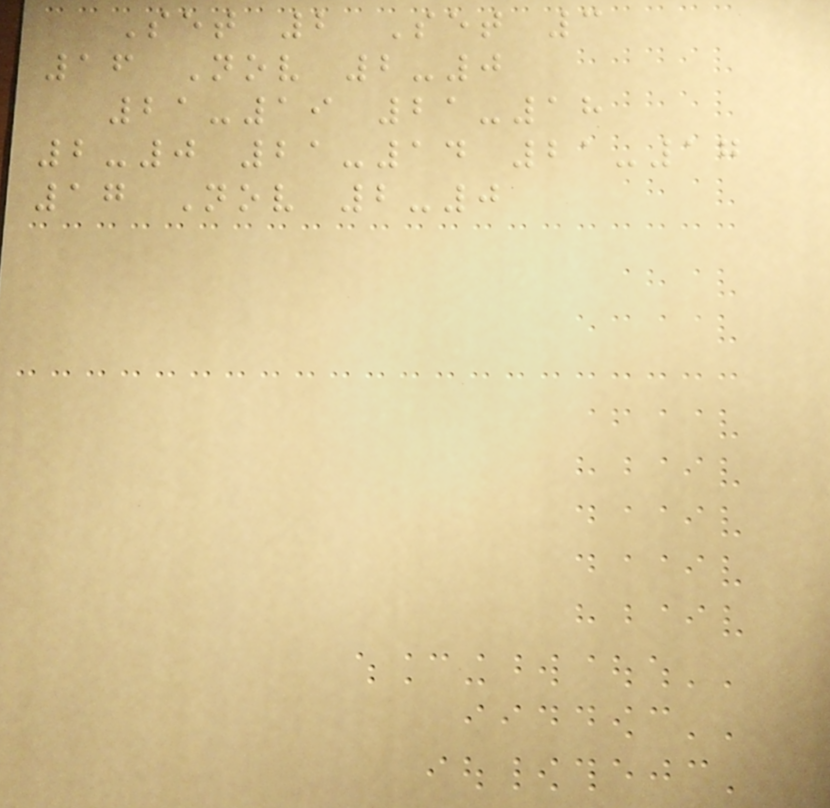Set 2 Set 3
16 Nov 2-0
21-19 21-18
2-0 21-14 21-17
17 Nov 2-0
